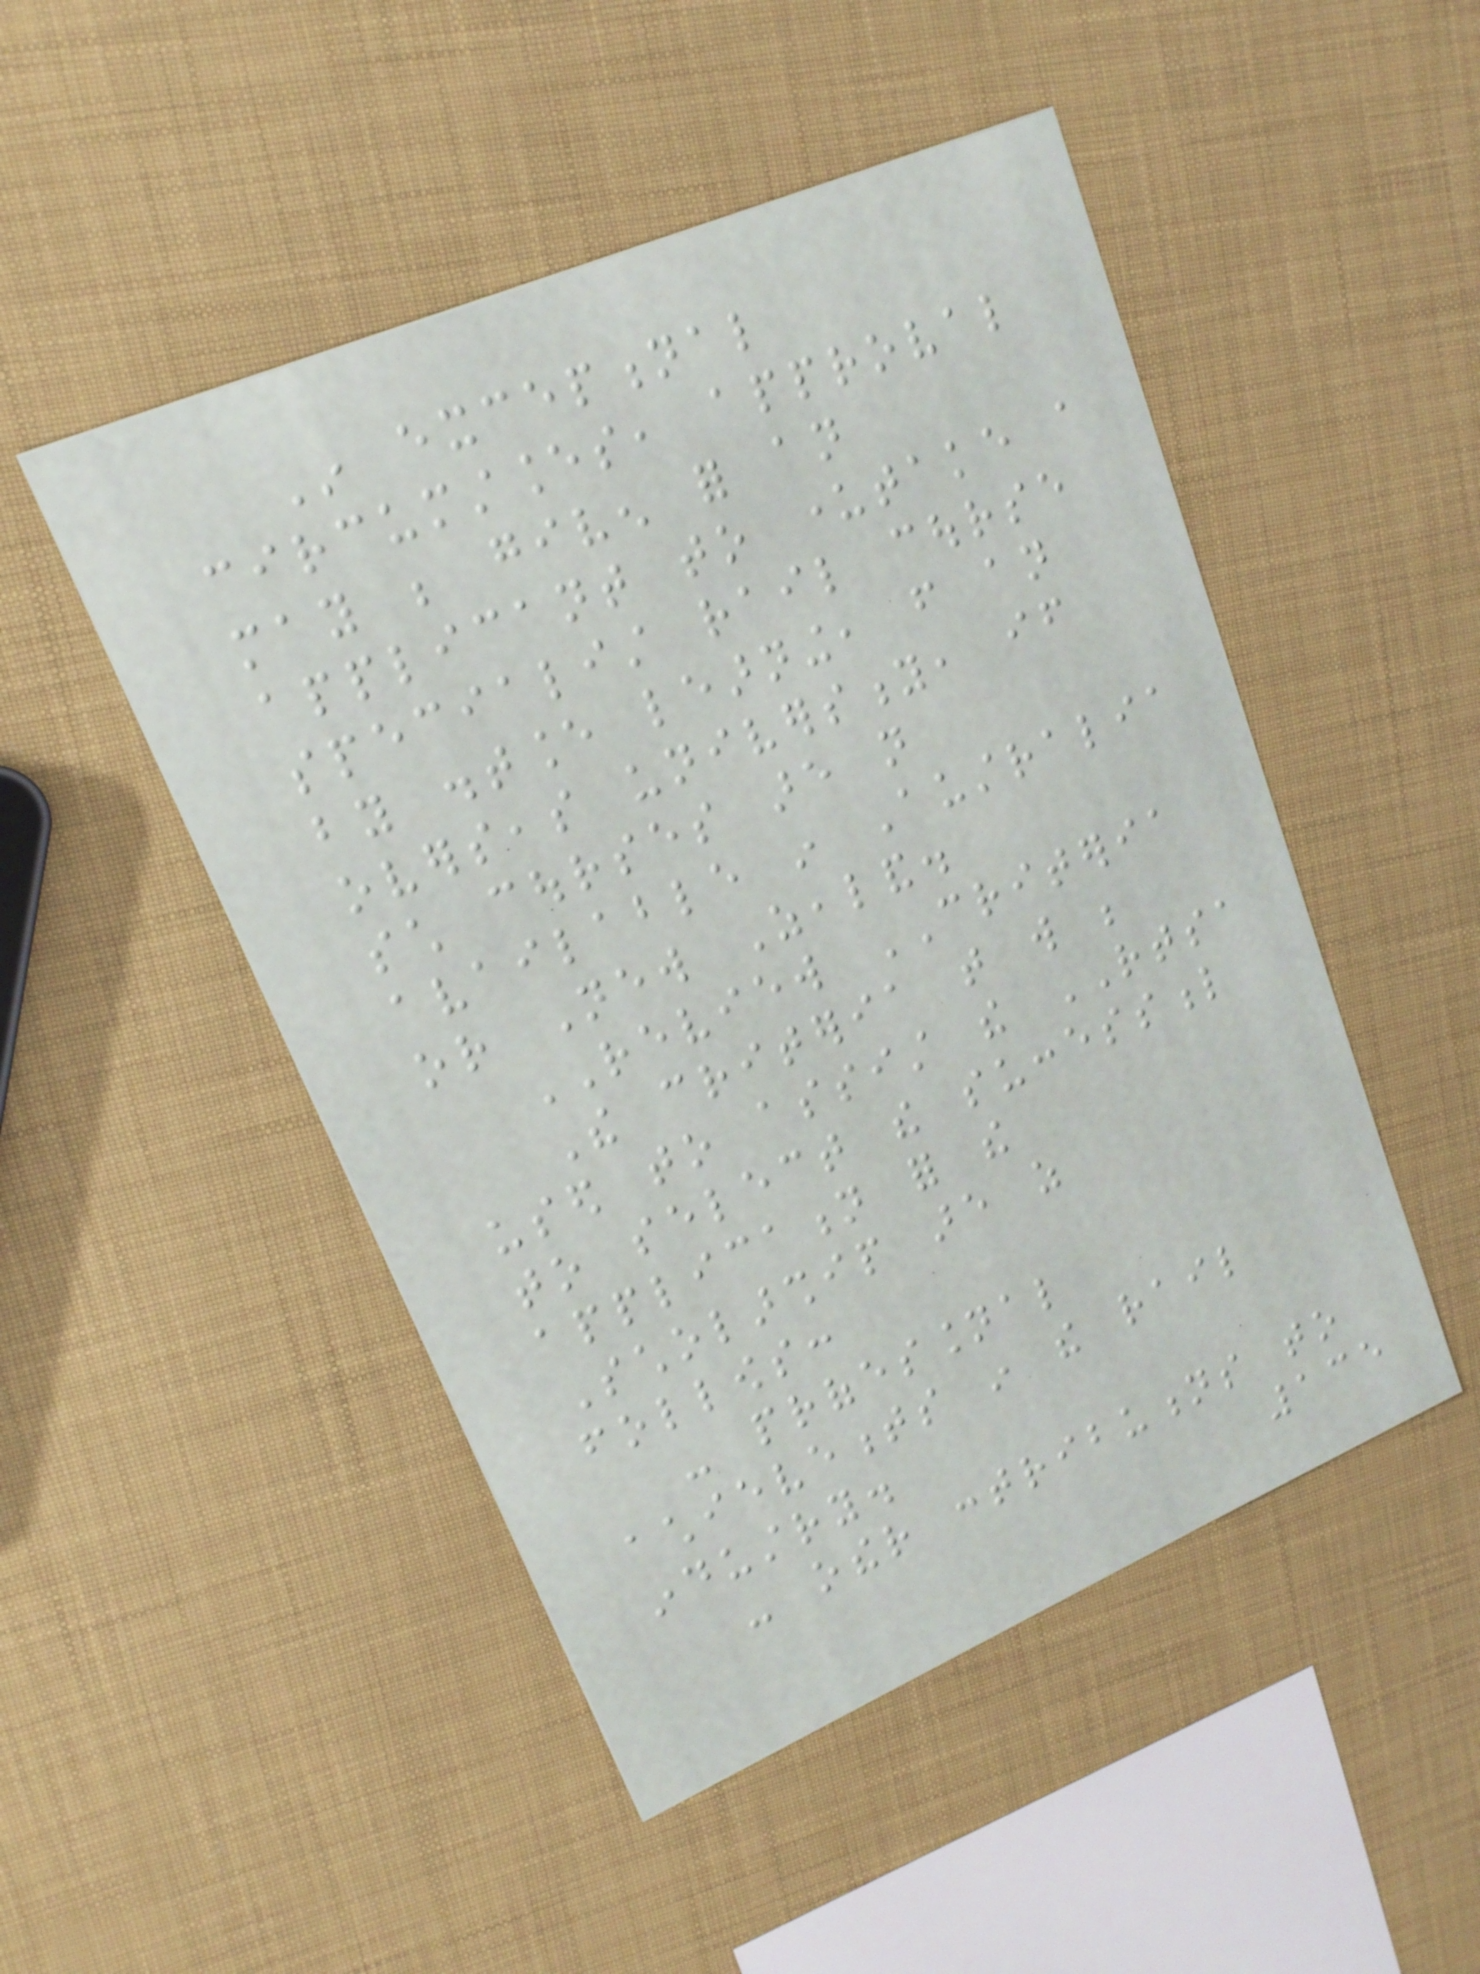In exceptional
circumstances, approval
may be given for an
applicant to undertake a
specialist rail course
by distance learning, from an
overseas university, if
such courses are not
available in Australia
or New Zealand.
REVIEW CRITERIA
The criteria that will be
used to assist the RTSA
to select the successful
application for the
Scholarship are as
follows:
- professional
achievements in the rail
industry.
- other contributions to
135
